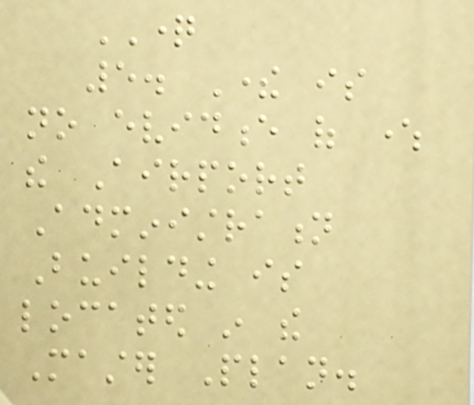QUESTION
5. There is
no evidence of where
the Airport
Administration
Building is
located in the
Master Plan.
